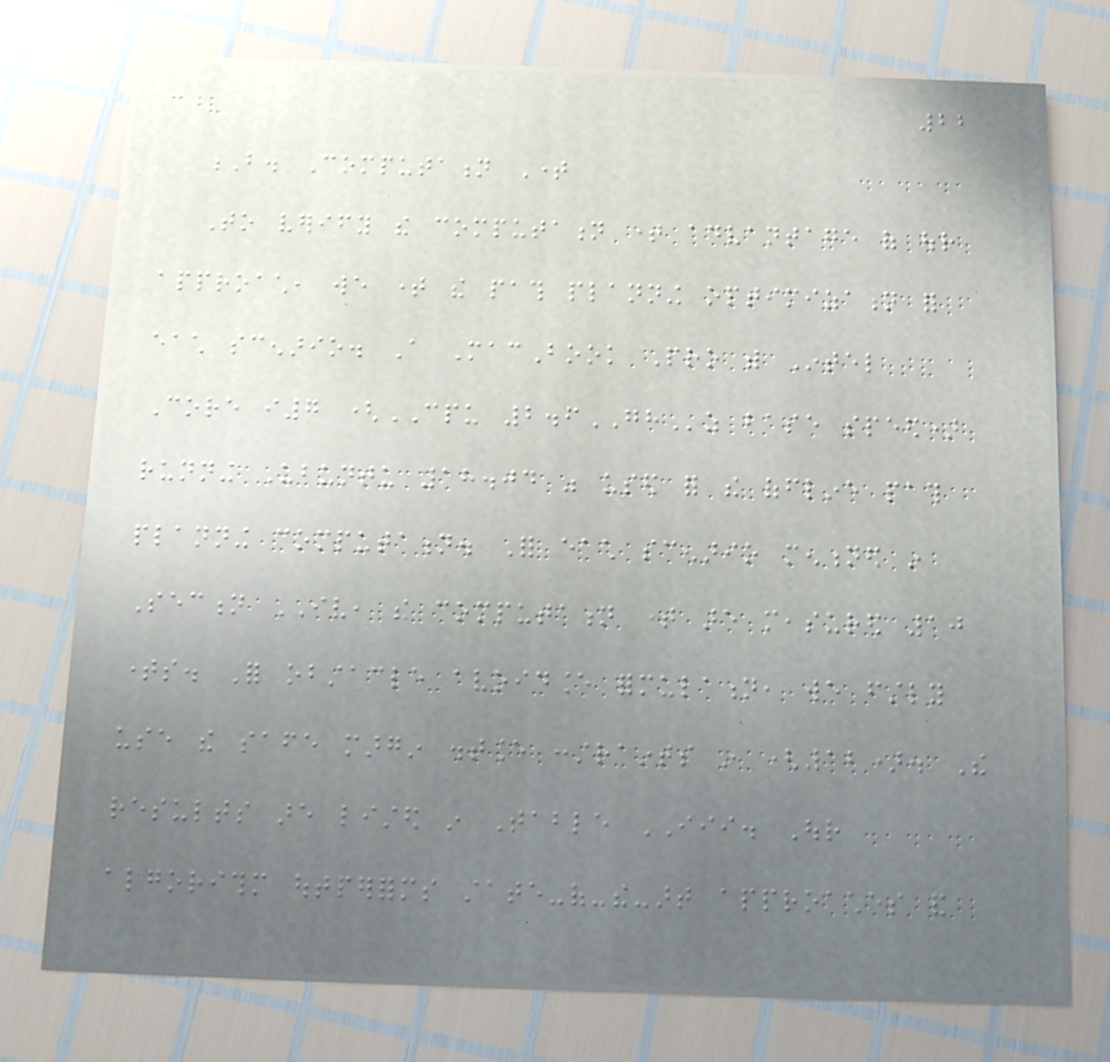22
B. Computation Time
To verify the computation time advantage of our
approach, we time the path planning optimization for
each scenario. A MacBook Pro with Intel
Core i7 (CPU 2.6GHz base speed)
running Ubuntu 18.04 was used for the offline path
planning computation. For each scenario mentioned in
Section IV, the computation time are measured 10
times. For obstacle avoidance formulation, we firstly
use the safe margin distance constraints in (12). The
results are listed in Table III. Our
algorithm outperforms state-of-the-art approaches and
